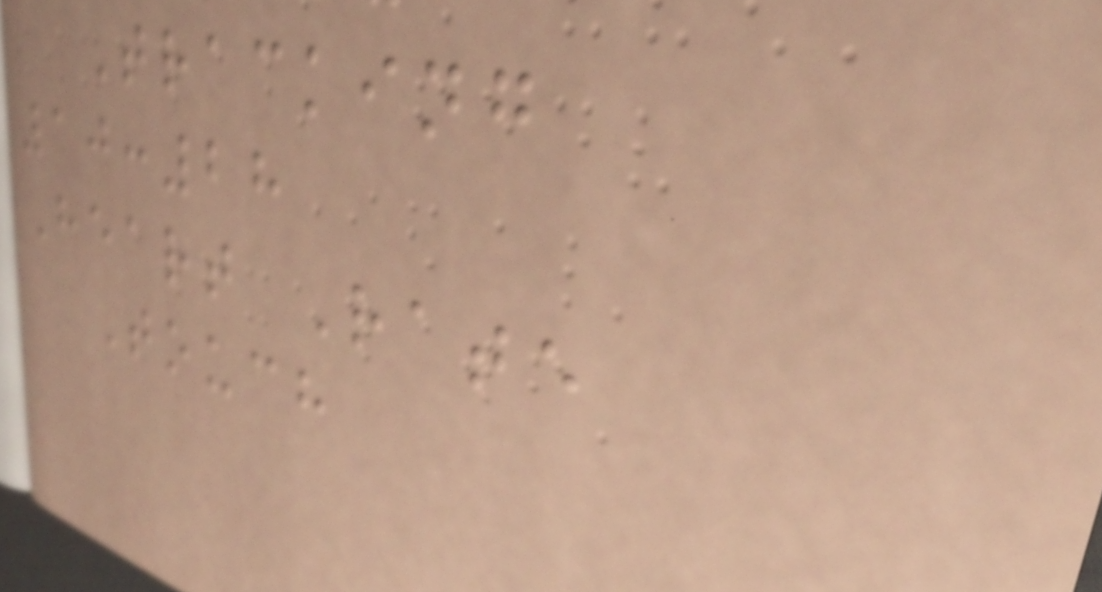Tracking
10:28
Heart Rate
Touch
